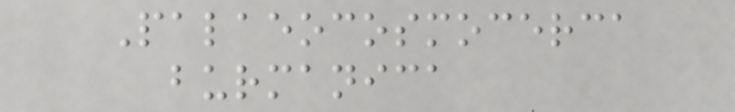Palaeocosmocerca
burmanica
